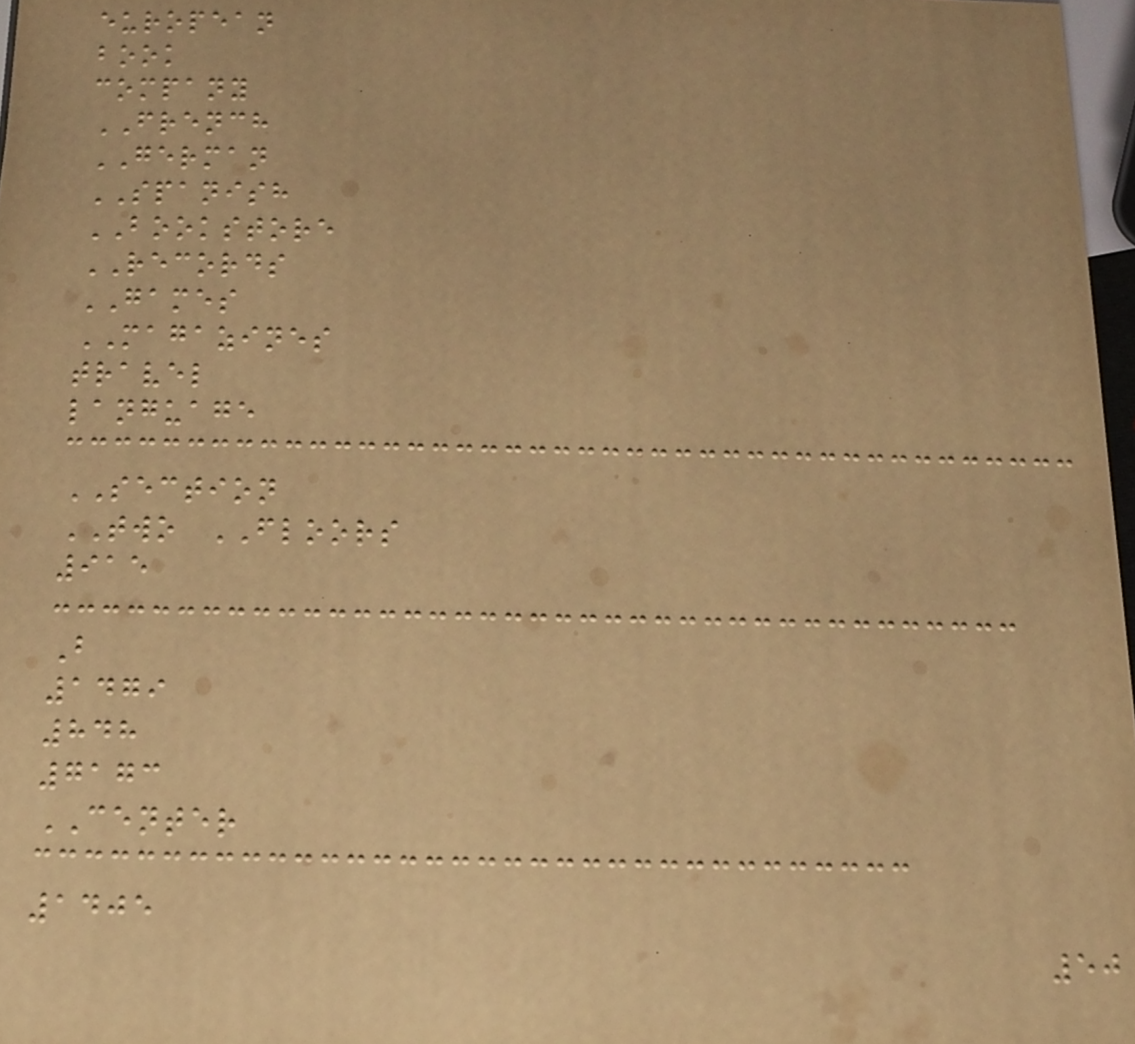european
book
company
FRENCH
GERMAN
SPANISH
BOOKSTORE
RECORDS
GAMES
MAGAZINES
travel
language
SECTION
TWO FLOORS
915
B
1479
848
7173
CENTER
1405
50
